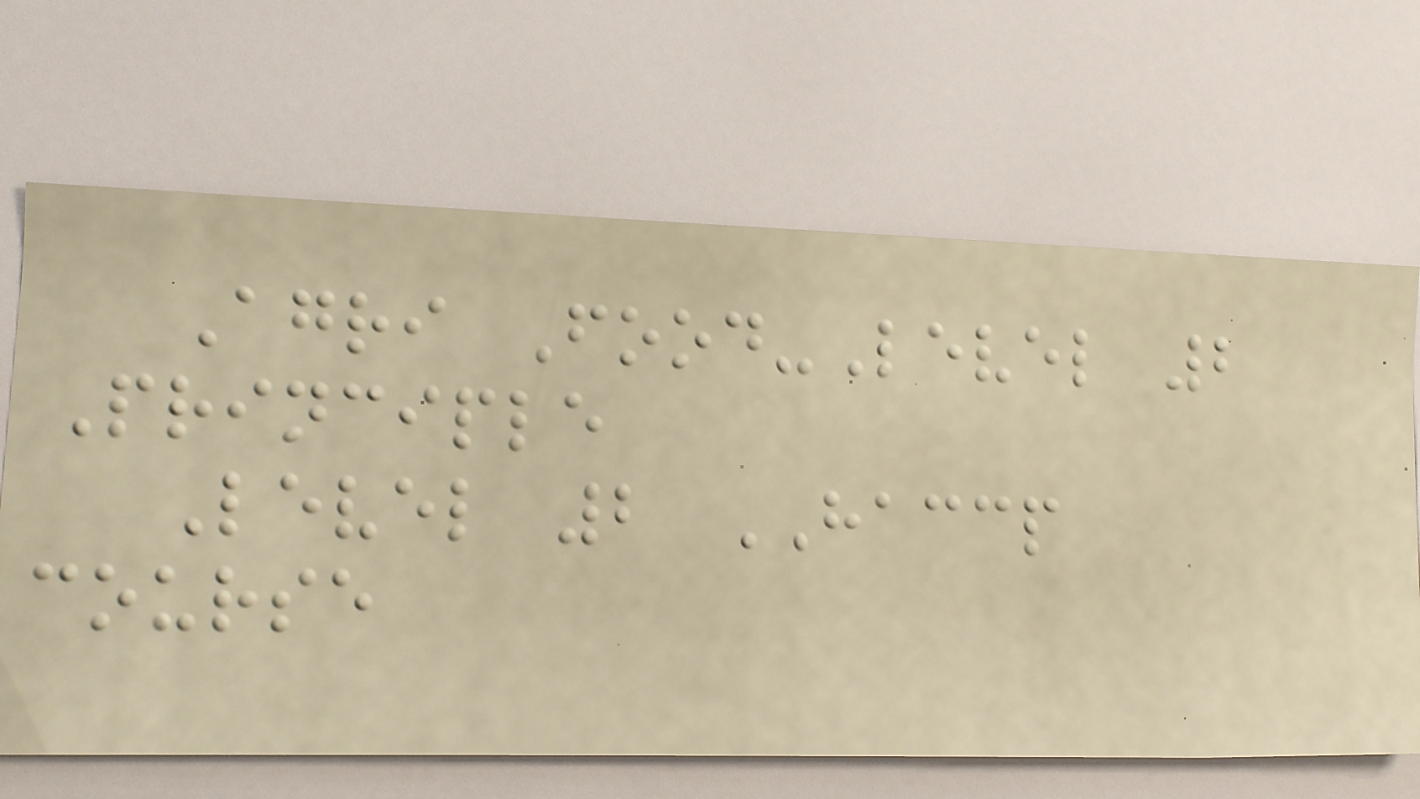Agri Food-Level 2
Principle
Level 2 HACCP
course
